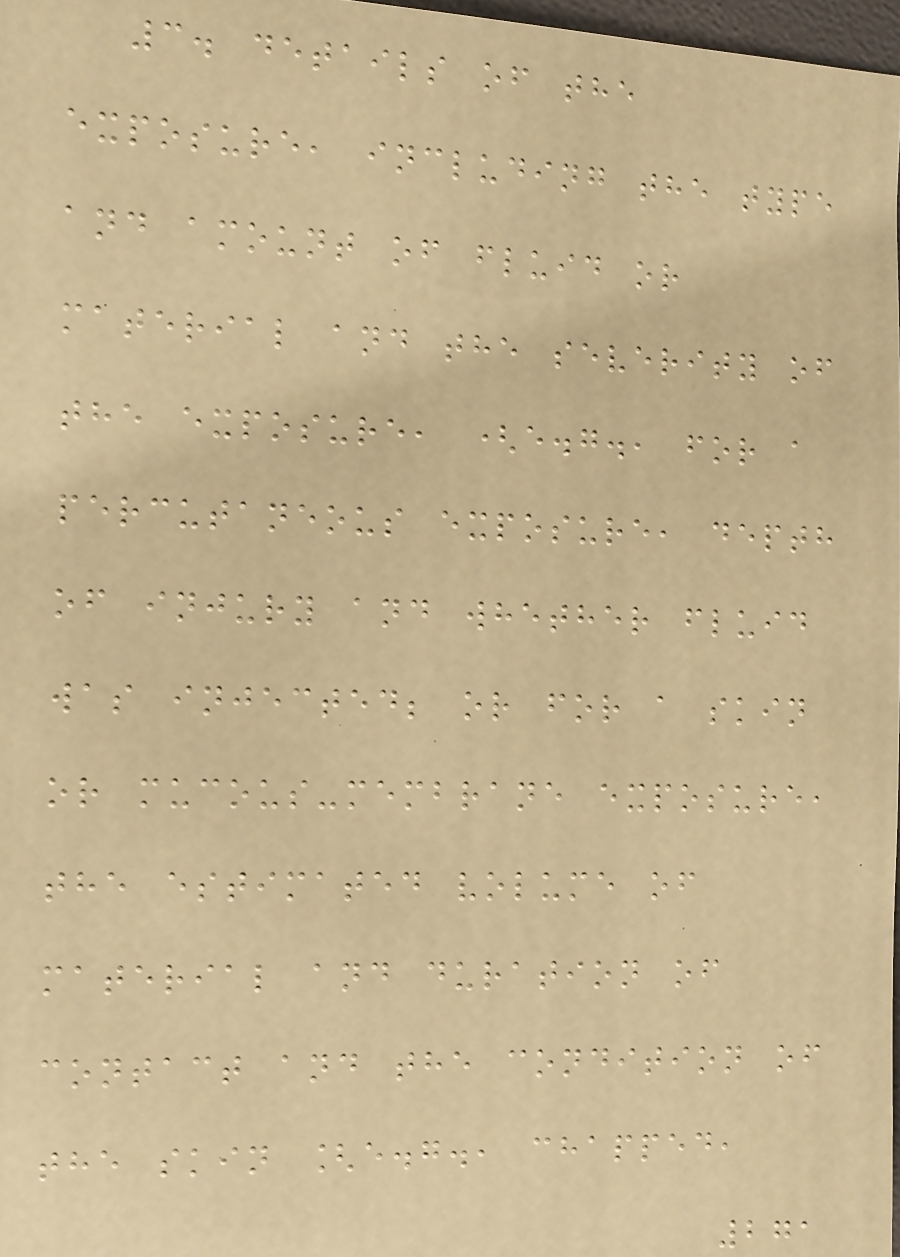3. details of the
exposure, including the type
and amount of fluid or
material and the severity of
the exposure, (e.g., for a
percutaneous exposure, depth
of injury and whether fluid
was injected; or for a skin
or mucous-membrane exposure,
the estimated volume of
material and duration of
contact and the condition of
the skin [e.g., chapped,
271
